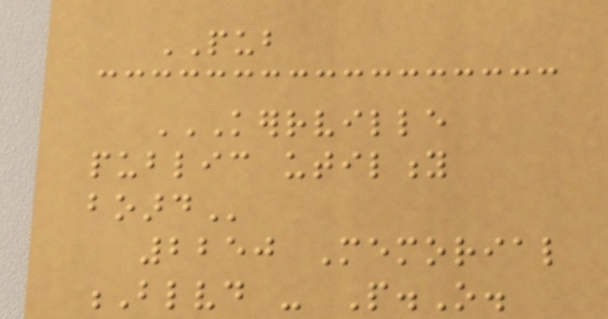PUB
KERRVILLE
PUBLIC UTILITY
BOARD
2250 Memorial
Blvd - P.O.
